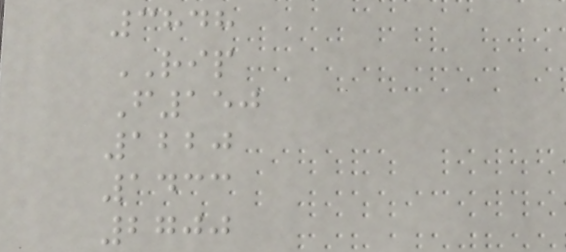3848
RIP
F150
1220
1433
2700
